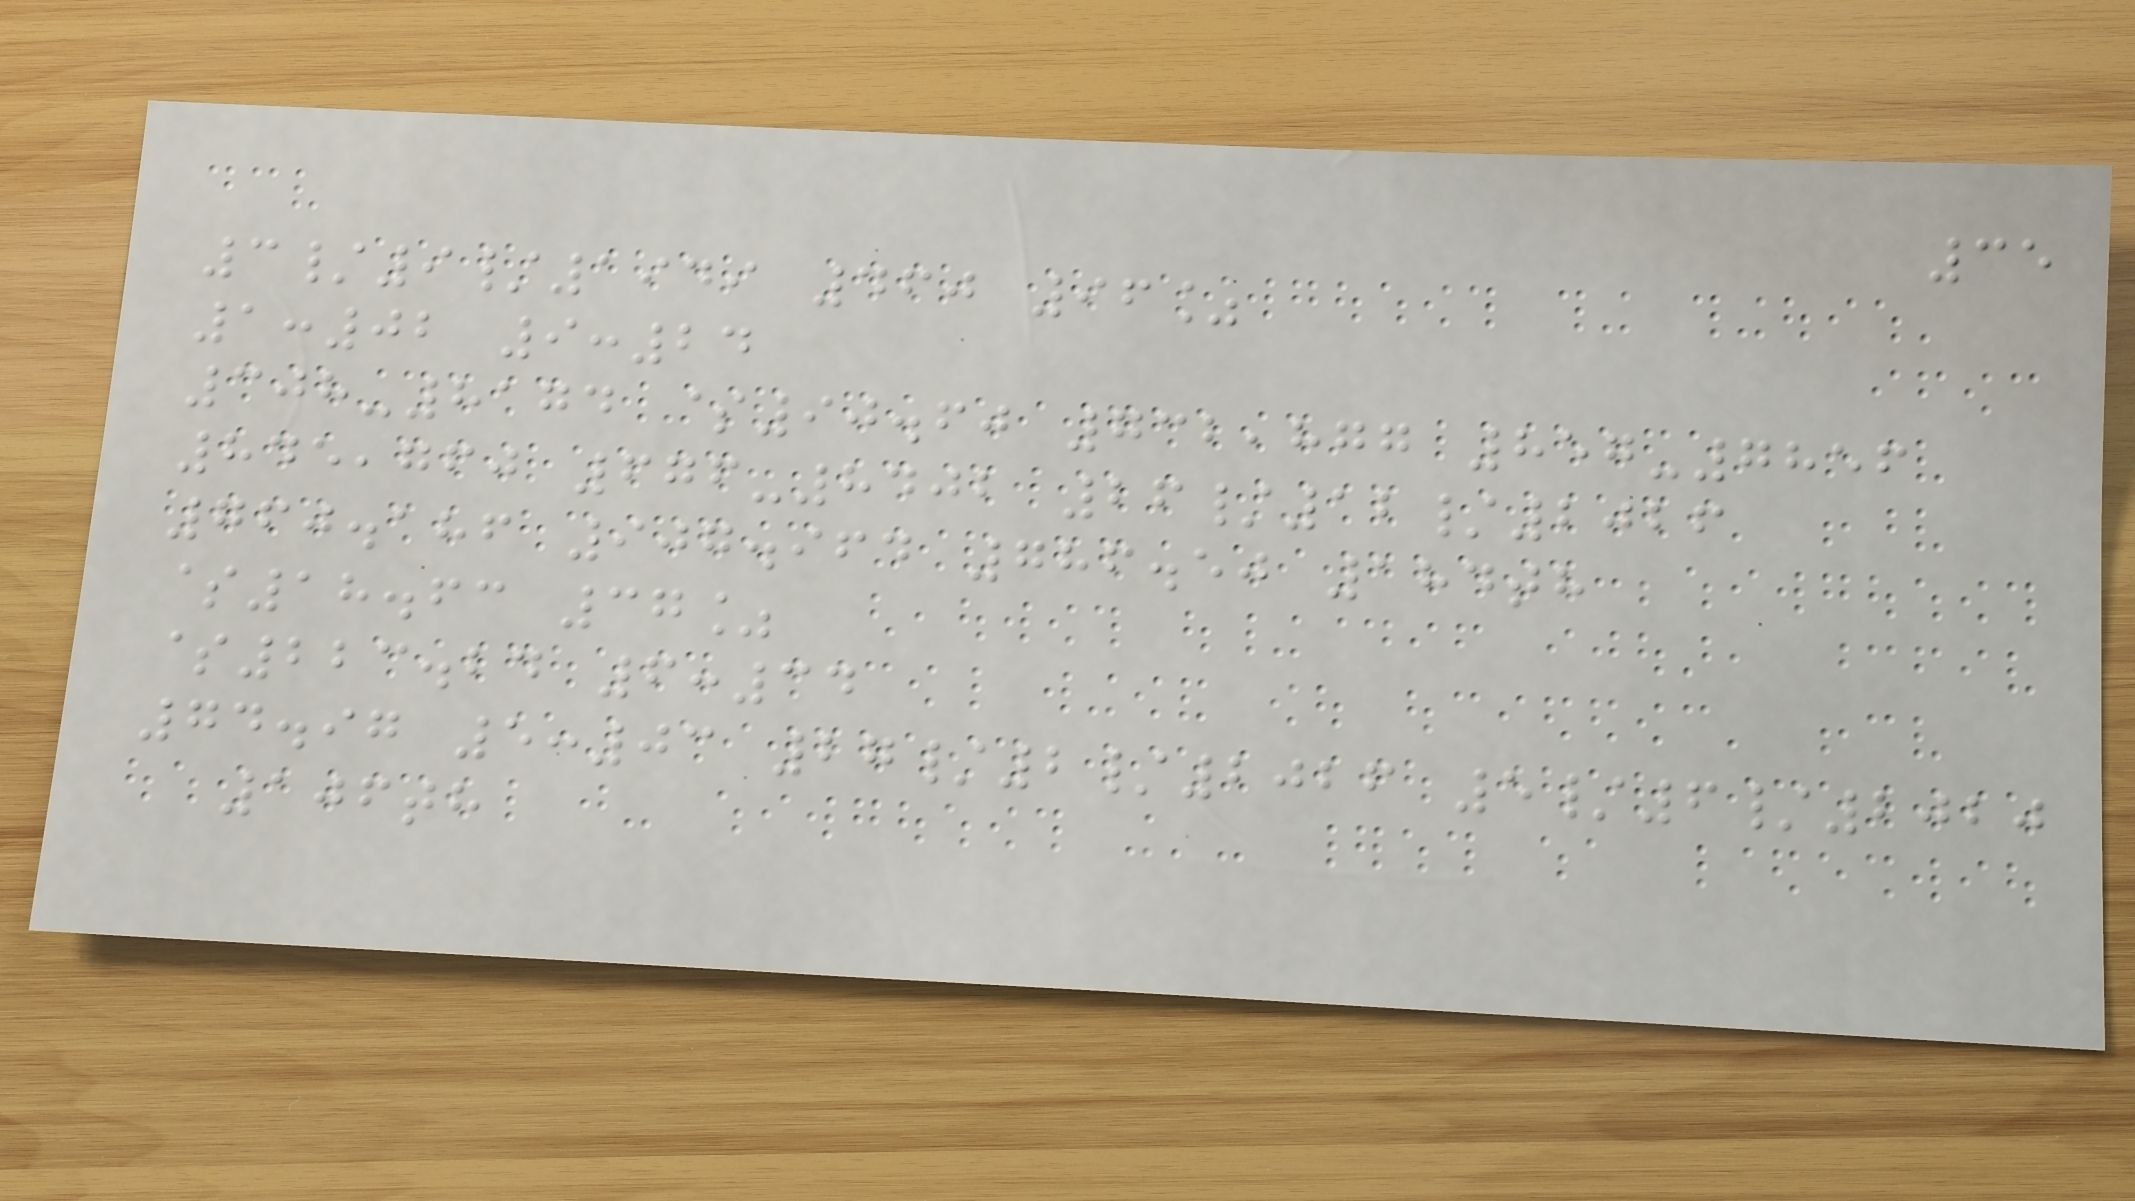35
3/9/1949 460 96%
1:02 9:24
308-8174 $90.60 732,877 857-7856
845,760 676-8402 26/12/2026
760.186 907.964 786.50 184th
$18.63 37%
$223.24 6:34
74.97 5:03 27/2/2026 5/6/2020
106th
